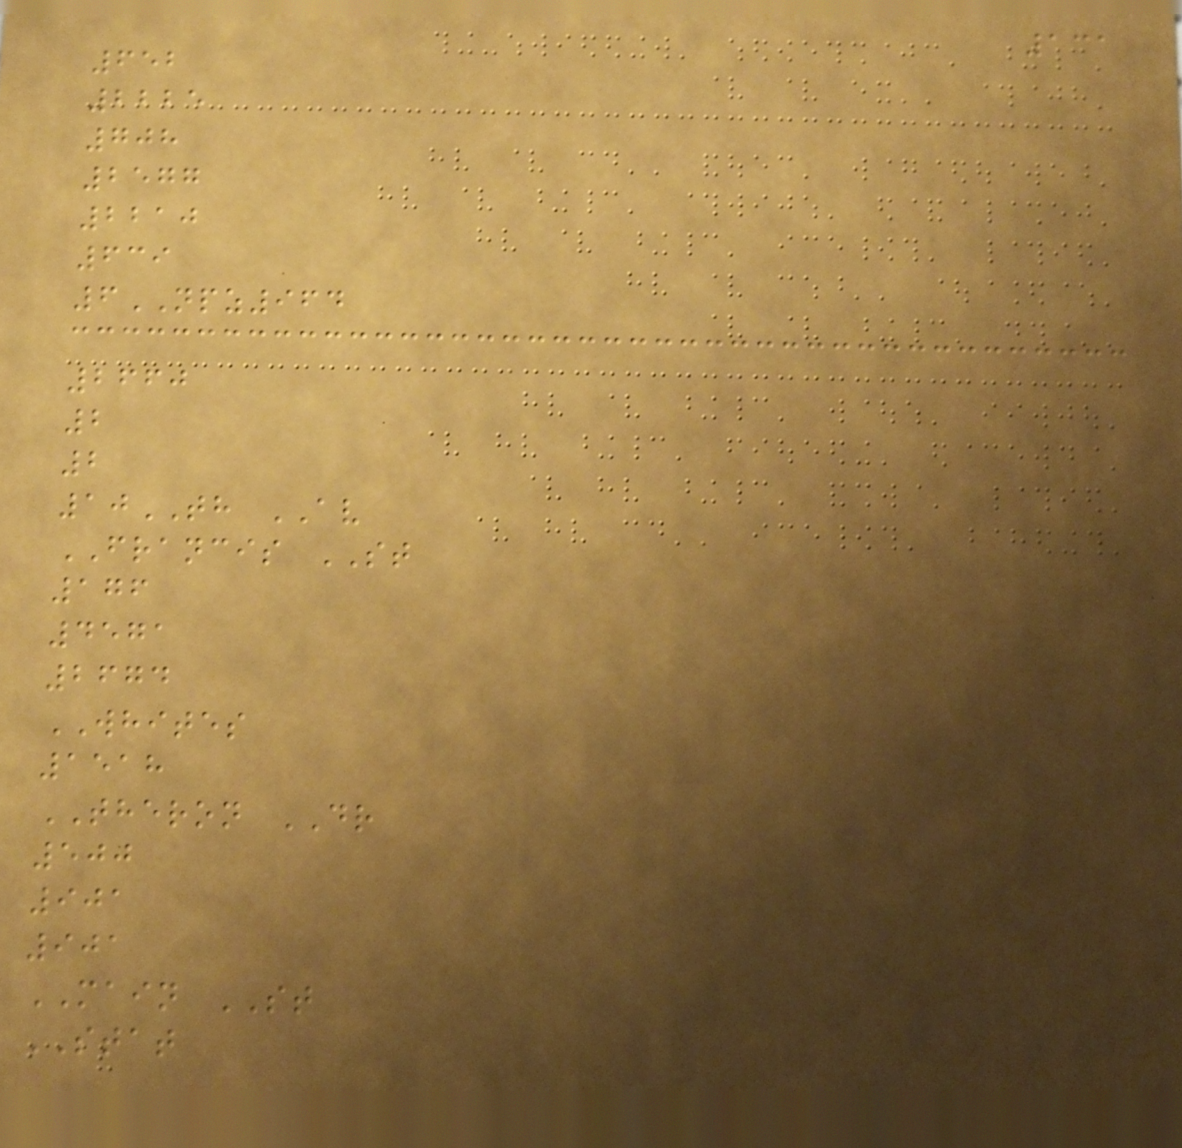131
652
2225
708
2577
2210
639
6NPZ964
2660
2
2
10TH AV
FRANCIS ST
176
4571
2674
WHITES
1518
THERON DR
500
901
901
MAIN ST
STAT
